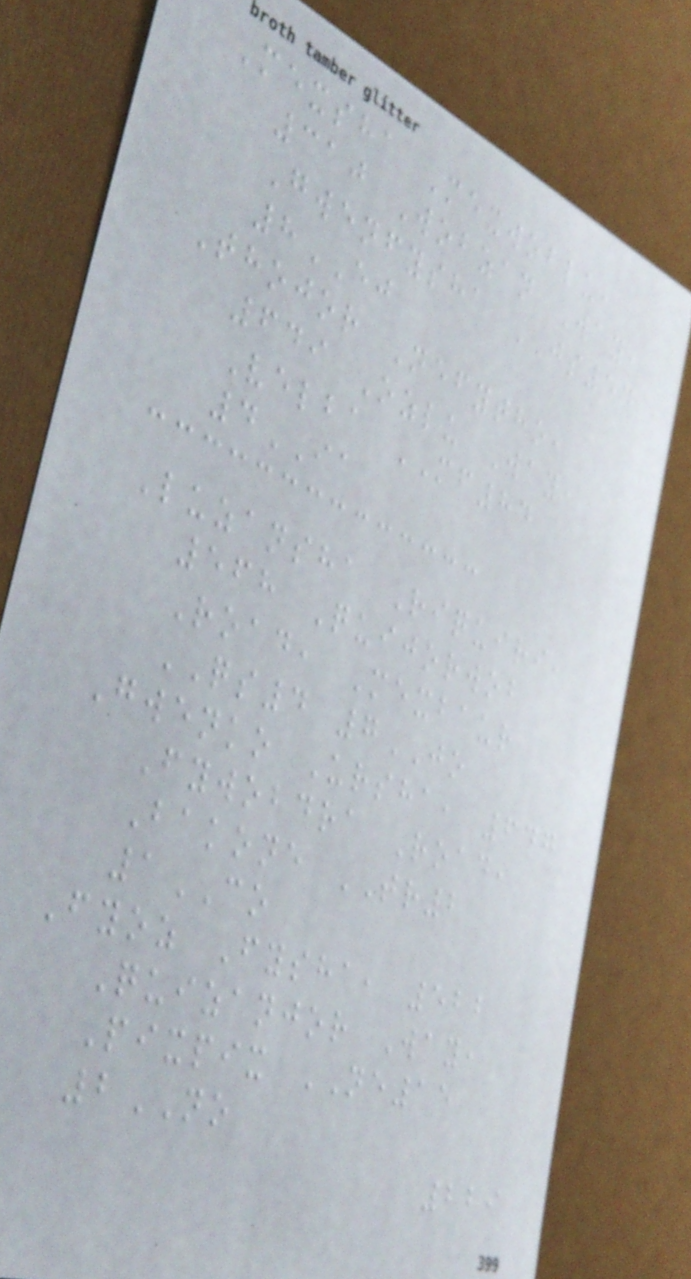Mexsha Mexwoblu,
310 Wobzan Way,
Gwenfysha JS54
8EJ
Thojor Nefytho,
649 Ozlu Way,
Velba MF84
4IA
Luzansha Riquiri,
568 Quijorwob
Road, Mexbaur
QS4 7JO
Gwenko Ursha, 647
Fywobdra Road,
Bakone TR2
1CO
Fyoz Fysha, 522
Quizanjor Way,
Pixpix NE15
2NO
229
